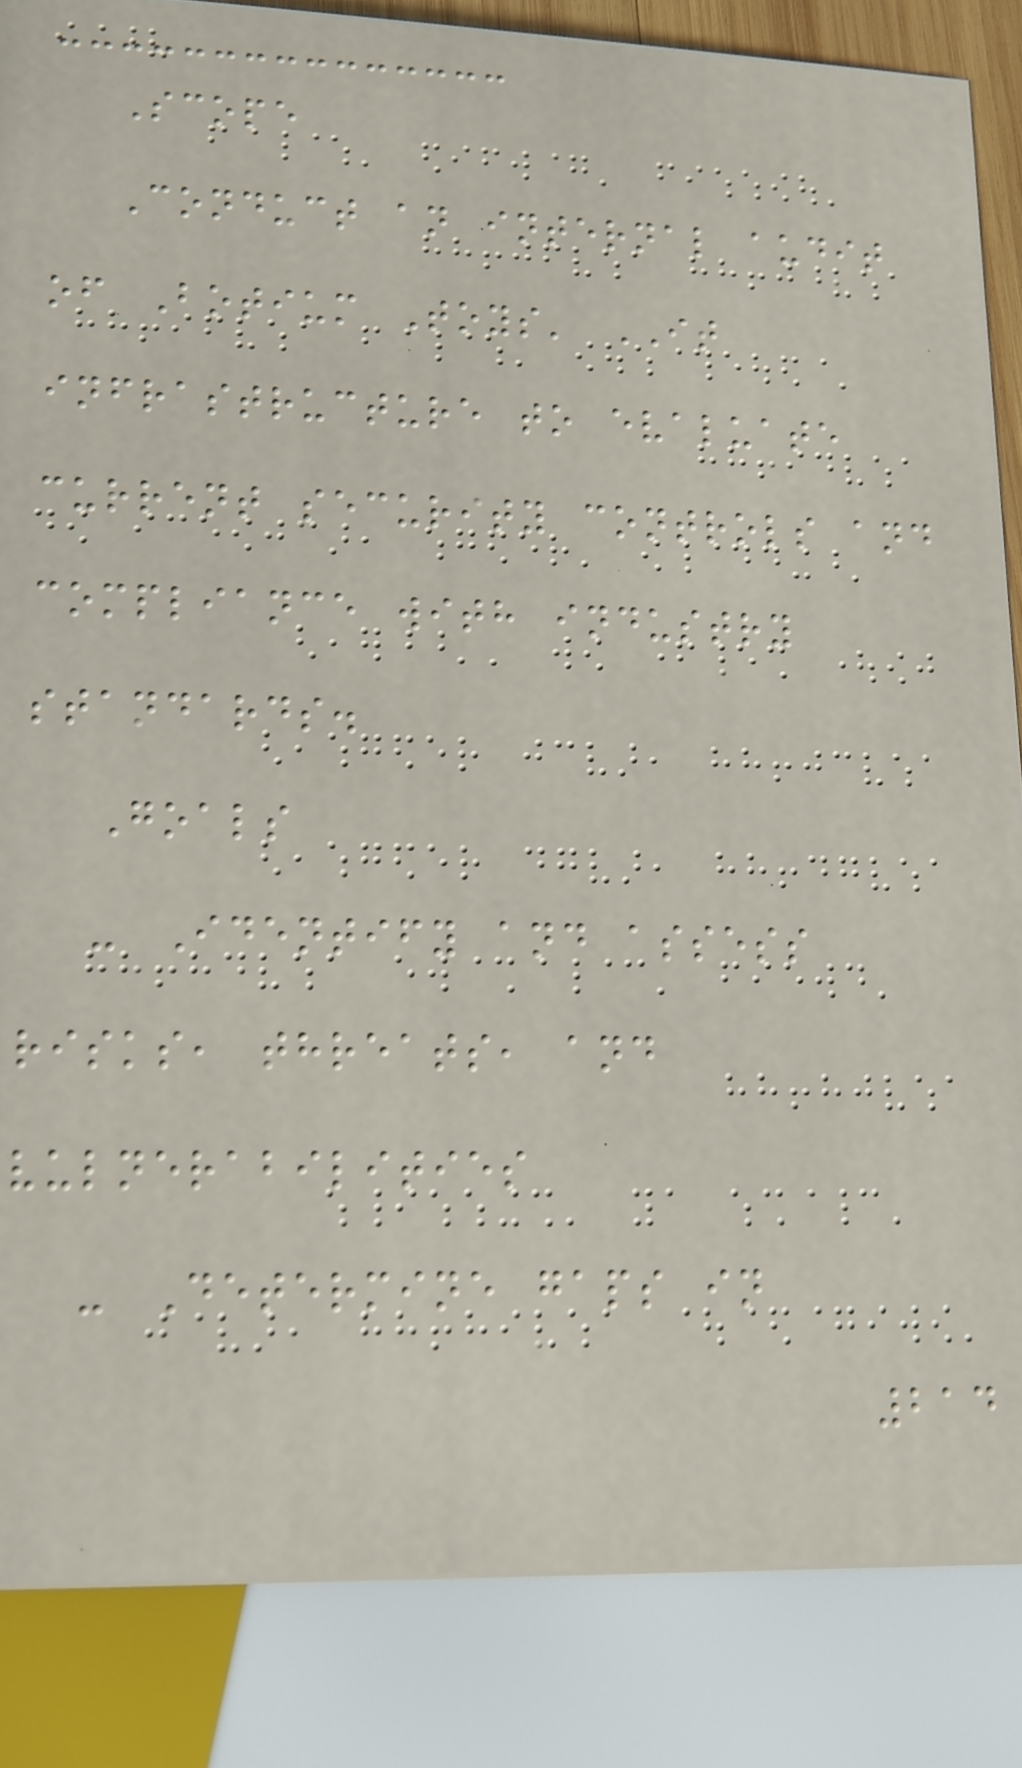Scope
Conduct an internal audit
of Botium Toys' IT
infrastructure to evaluate
current security controls and
compliance with industry
standards.
Goals
- Identify and assess
risks, threats, and
vulnerabilities
- Determine gaps in
214
